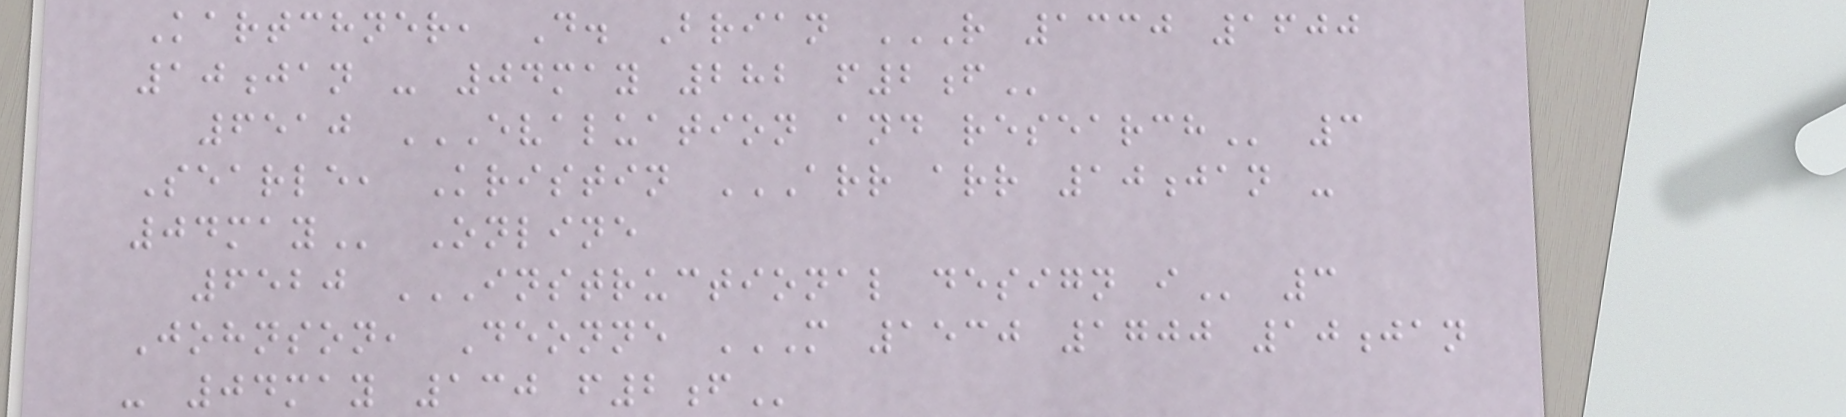Kartchner, D. Brian R 1330 1600
10JAN - 04MAY 282 F2F
6510 EVALUATION AND RESEARCH 3
Searle, Kristin ARR ARR 10JAN -
04MAY Online
6520 INSTRUCTIONAL DESIGN I 3
Johnson, Deonne M 1530 1700 10JAN
- 04MAY 130 F2F
